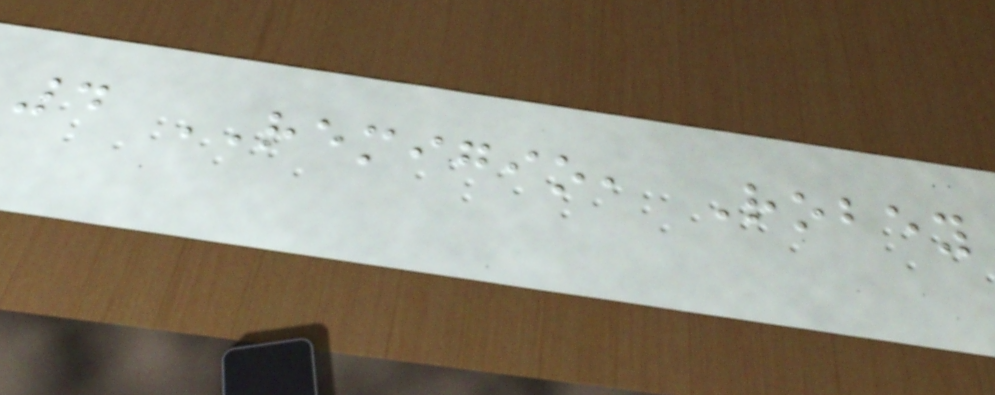4 REMIGIO, Robey
